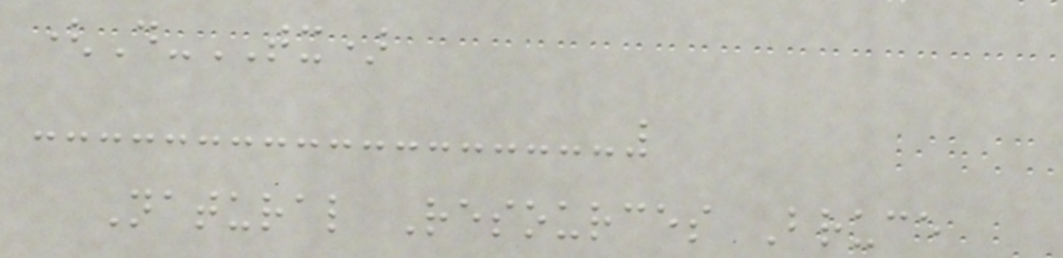(D-TX)
Natural Resources Bruce
